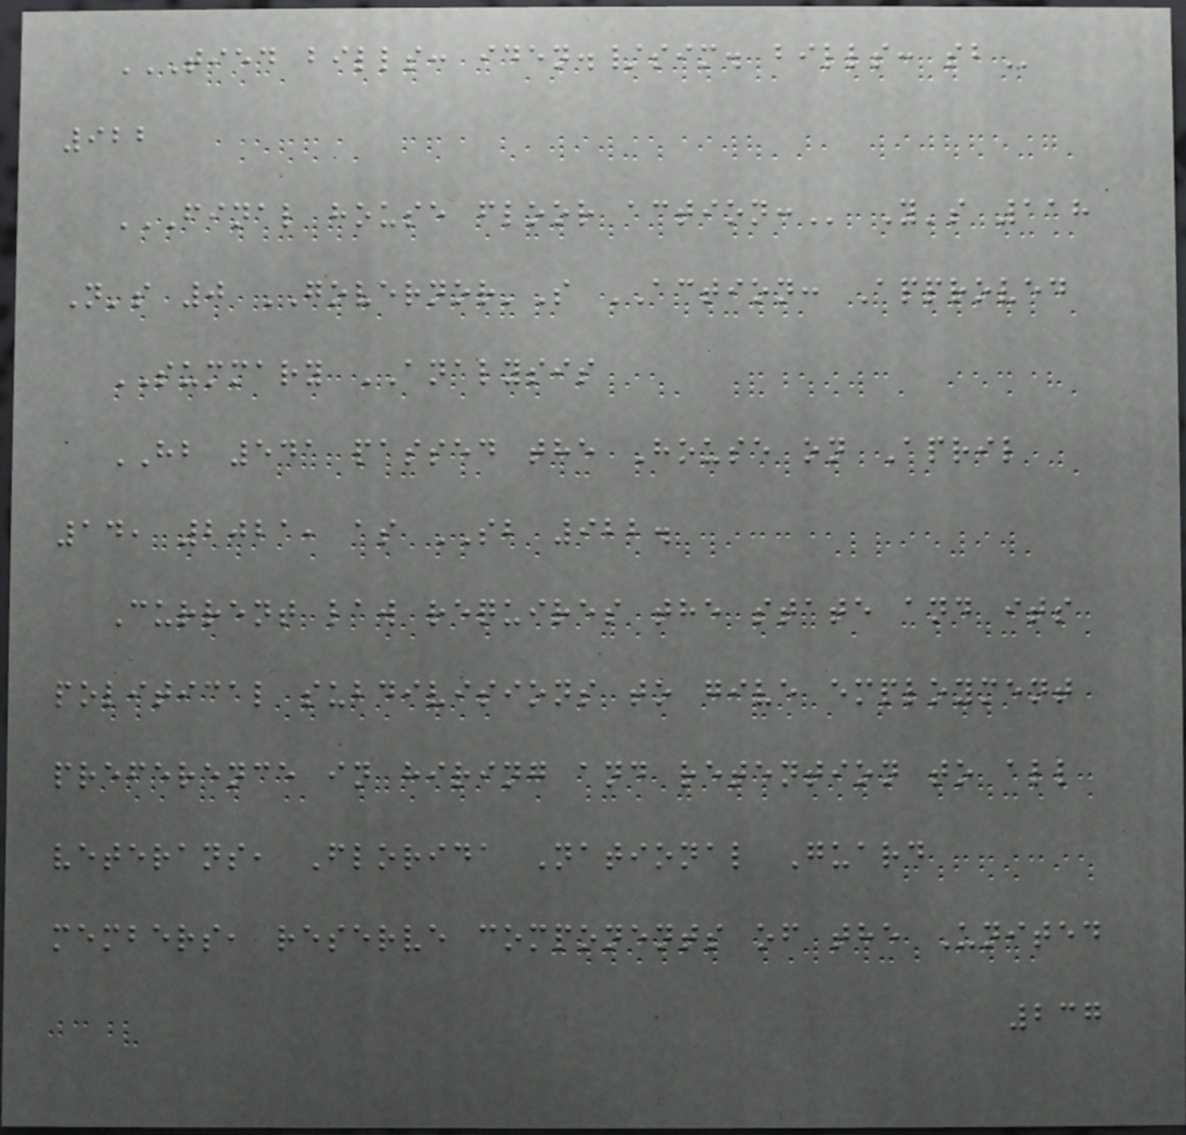TIED BILLS: IDEN./SIM. BILLS: SB
922
FINAL HOUSE FLOOR ACTION: Y's 118
N's 0 GOVERNOR'S ACTION: Approved
SUMMARY ANALYSIS
HB 541 passed the House on April
14, 2021, as SB 922.
Current law requires the state and its
political subdivisions to give employment
preference in hiring and retention to all
veterans, Florida National Guard
members, reserve components of the United
237
